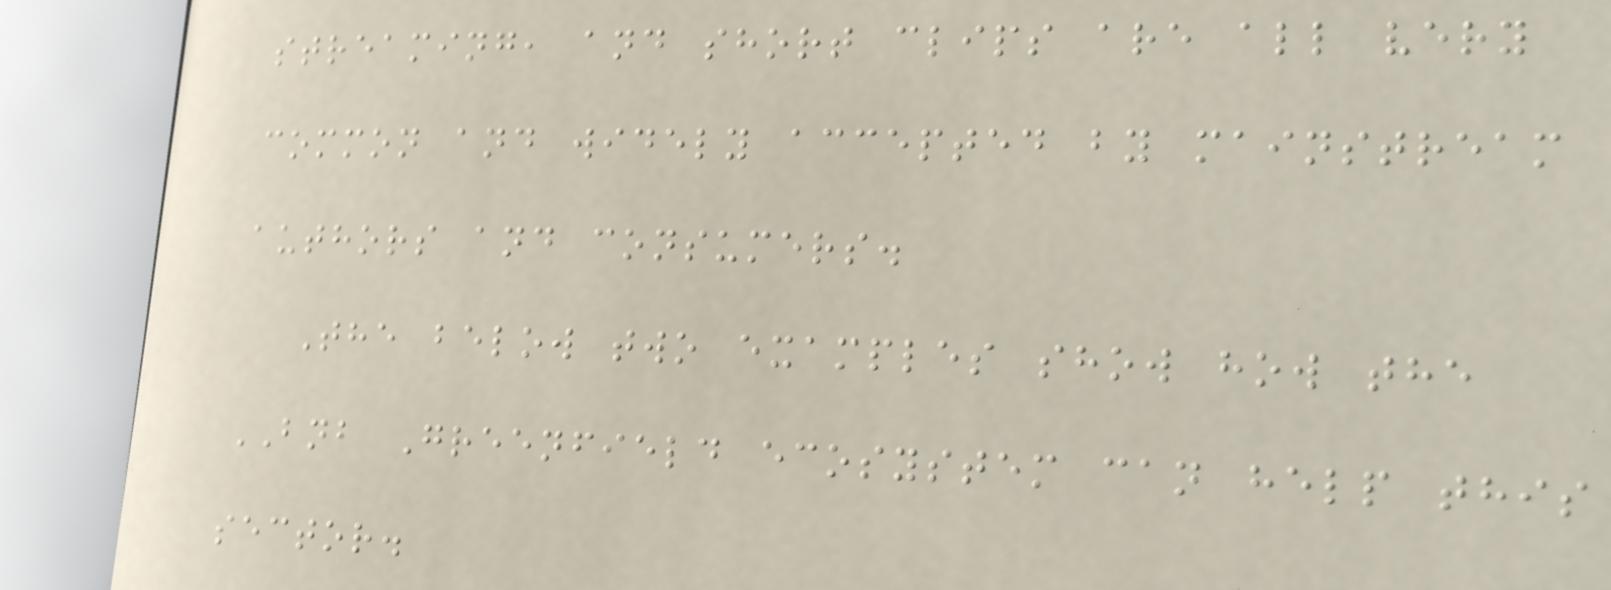streaming, and short clips are all very
common and widely accepted by mainstream
authors and consumers.
The below two examples show how the
BNB Greenfield ecosystem can help this
sector.
